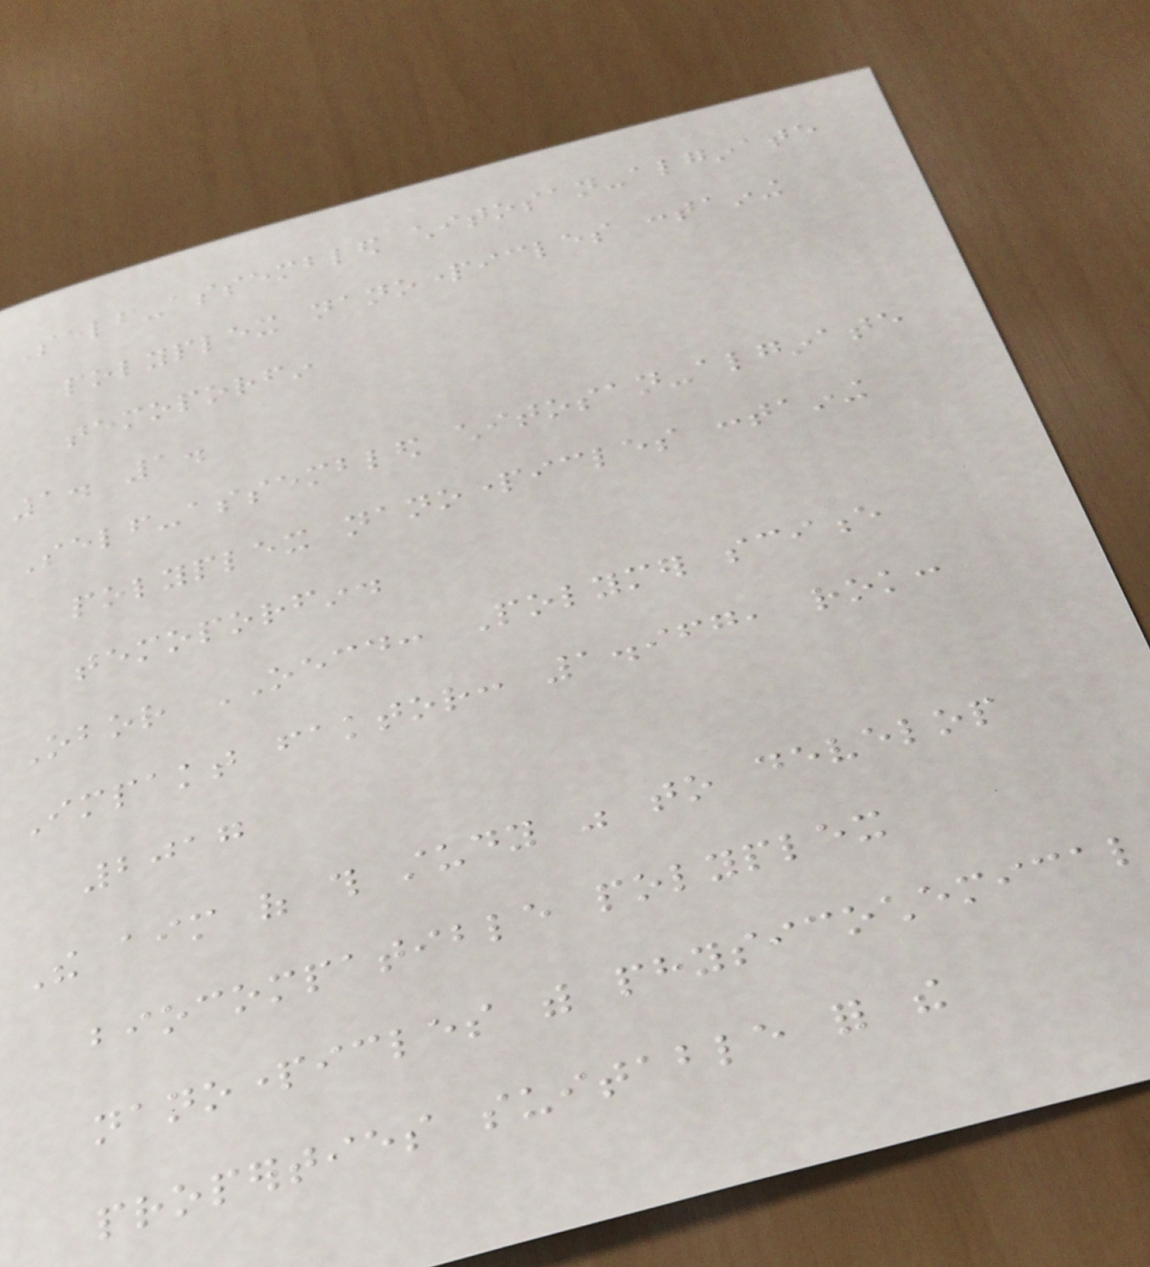Self-assembled chitosan-alginate
polyplex nanoparticles containing
temoporfin
1. 1.
Self-assembled chitosan-alginate
polyplex nanoparticles containing
temoporfin.
Obor OECD: Polymer science
Impakt faktor: 1.967, rok:
2017
The aim of this study was to develop
biocompatible polyplex
nanoparticles with physicochemical
properties suitable for the
